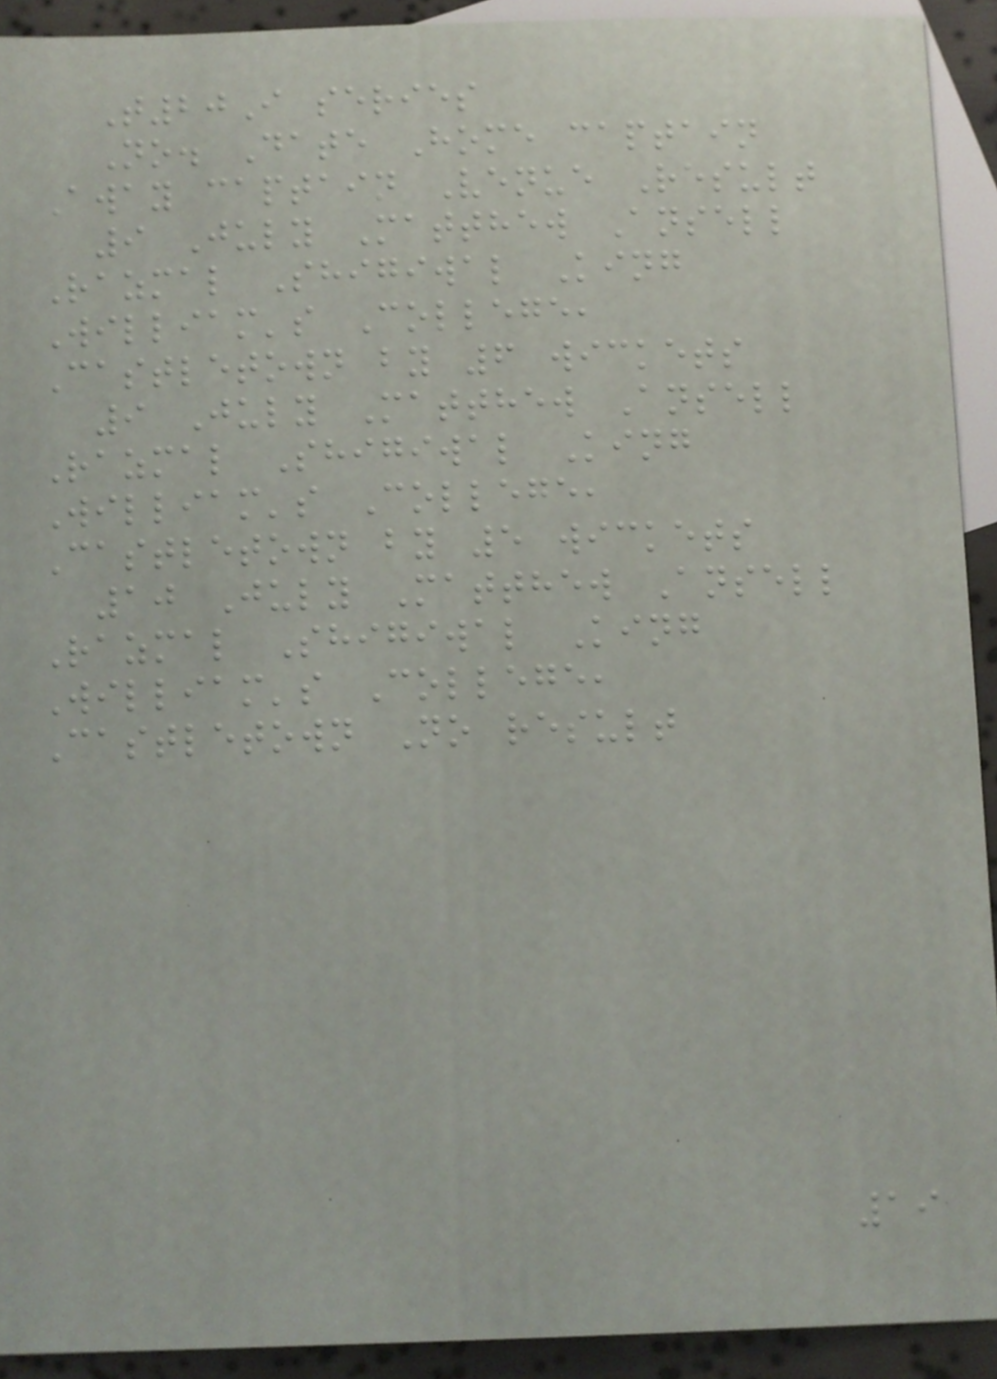T20I series
No. Date Home captain
Away captain Venue Result
9 July Matthew Ansell
Razmal Shigiwal King
William's College,
Castletown by 6 wickets
9 July Matthew Ansell
Razmal Shigiwal King
William's College,
Castletown by 5 wickets
10 July Matthew Ansell
Razmal Shigiwal King
William's College,
Castletown No result
19
